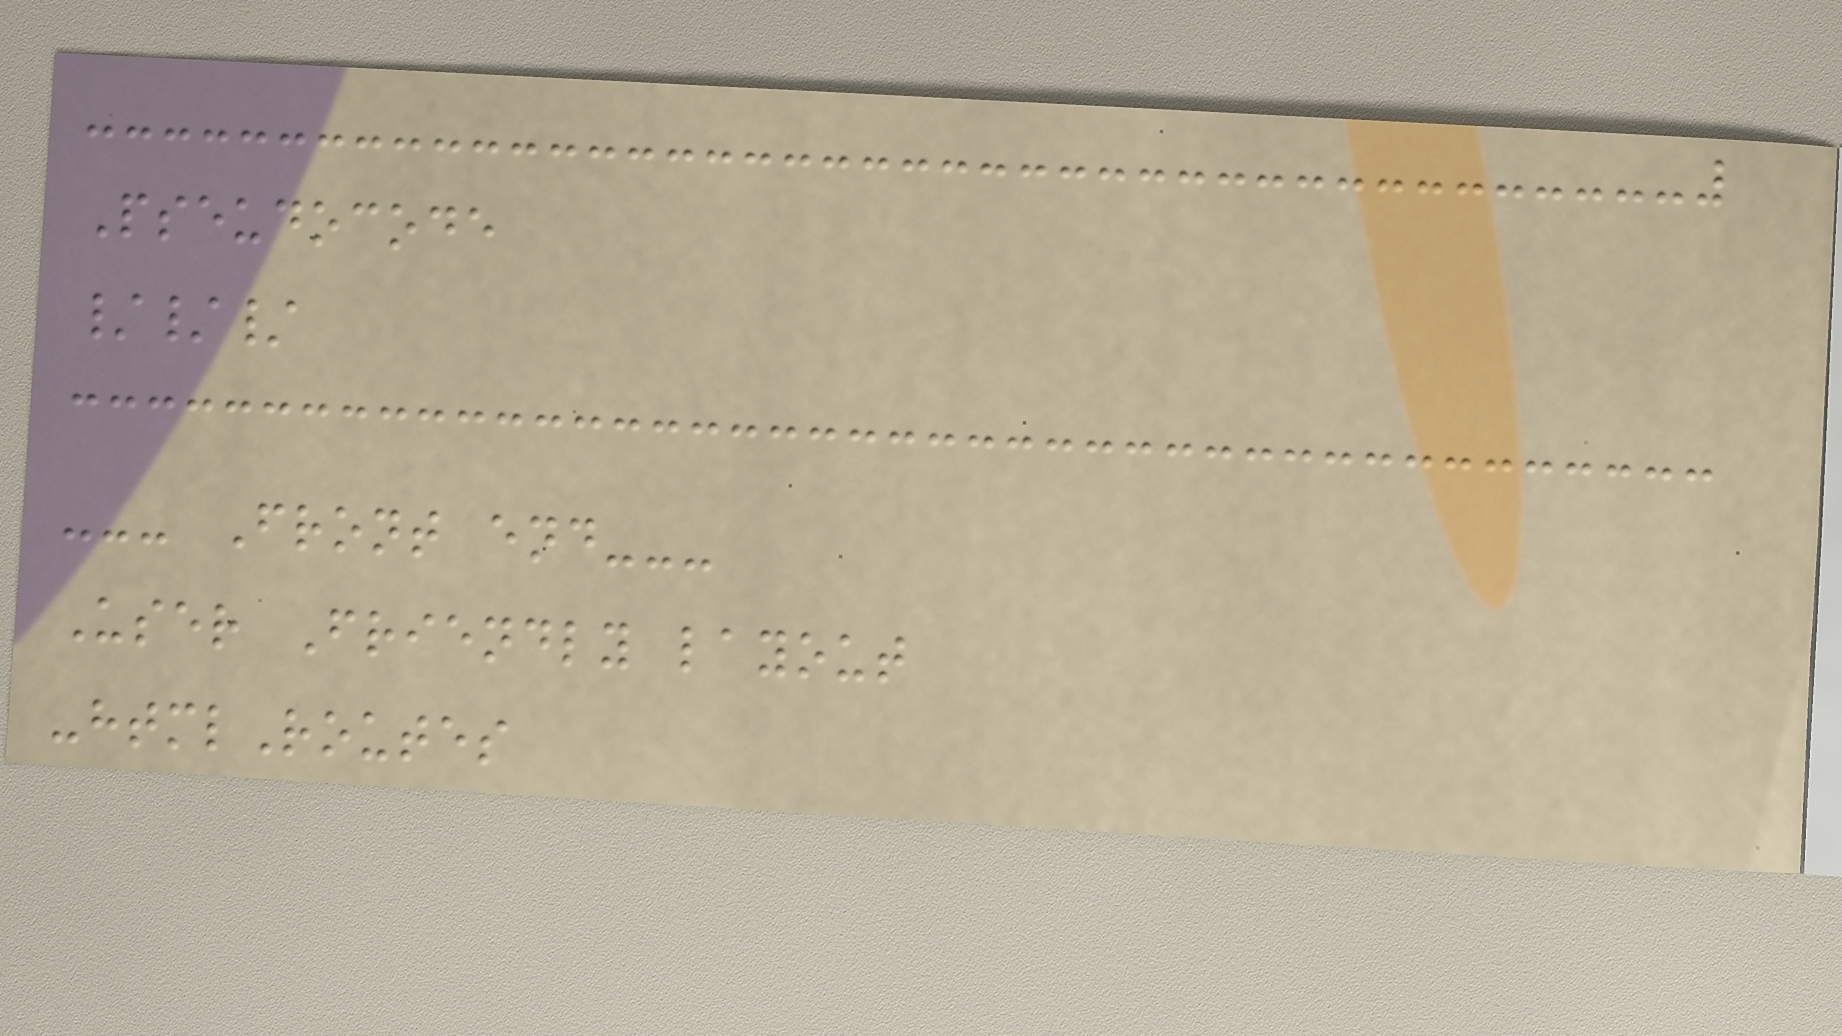Pseudocode
///
--- Front end---
User Friendly layout
-htmlRoutes
